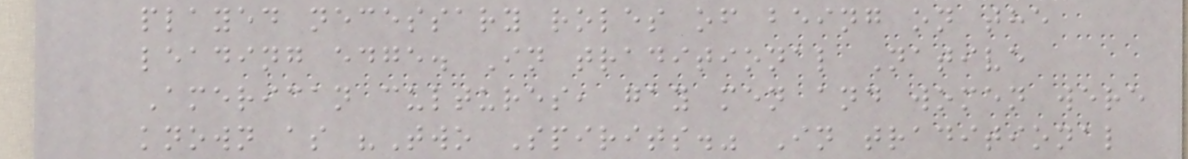played necessary roles of being on the
leading edge. In traditional Native
American cultures, gay men and women were
known as "Two Spirits." In traditional
